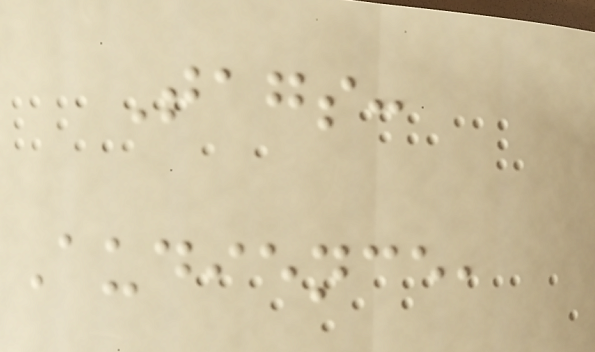Tags:
Audience,
